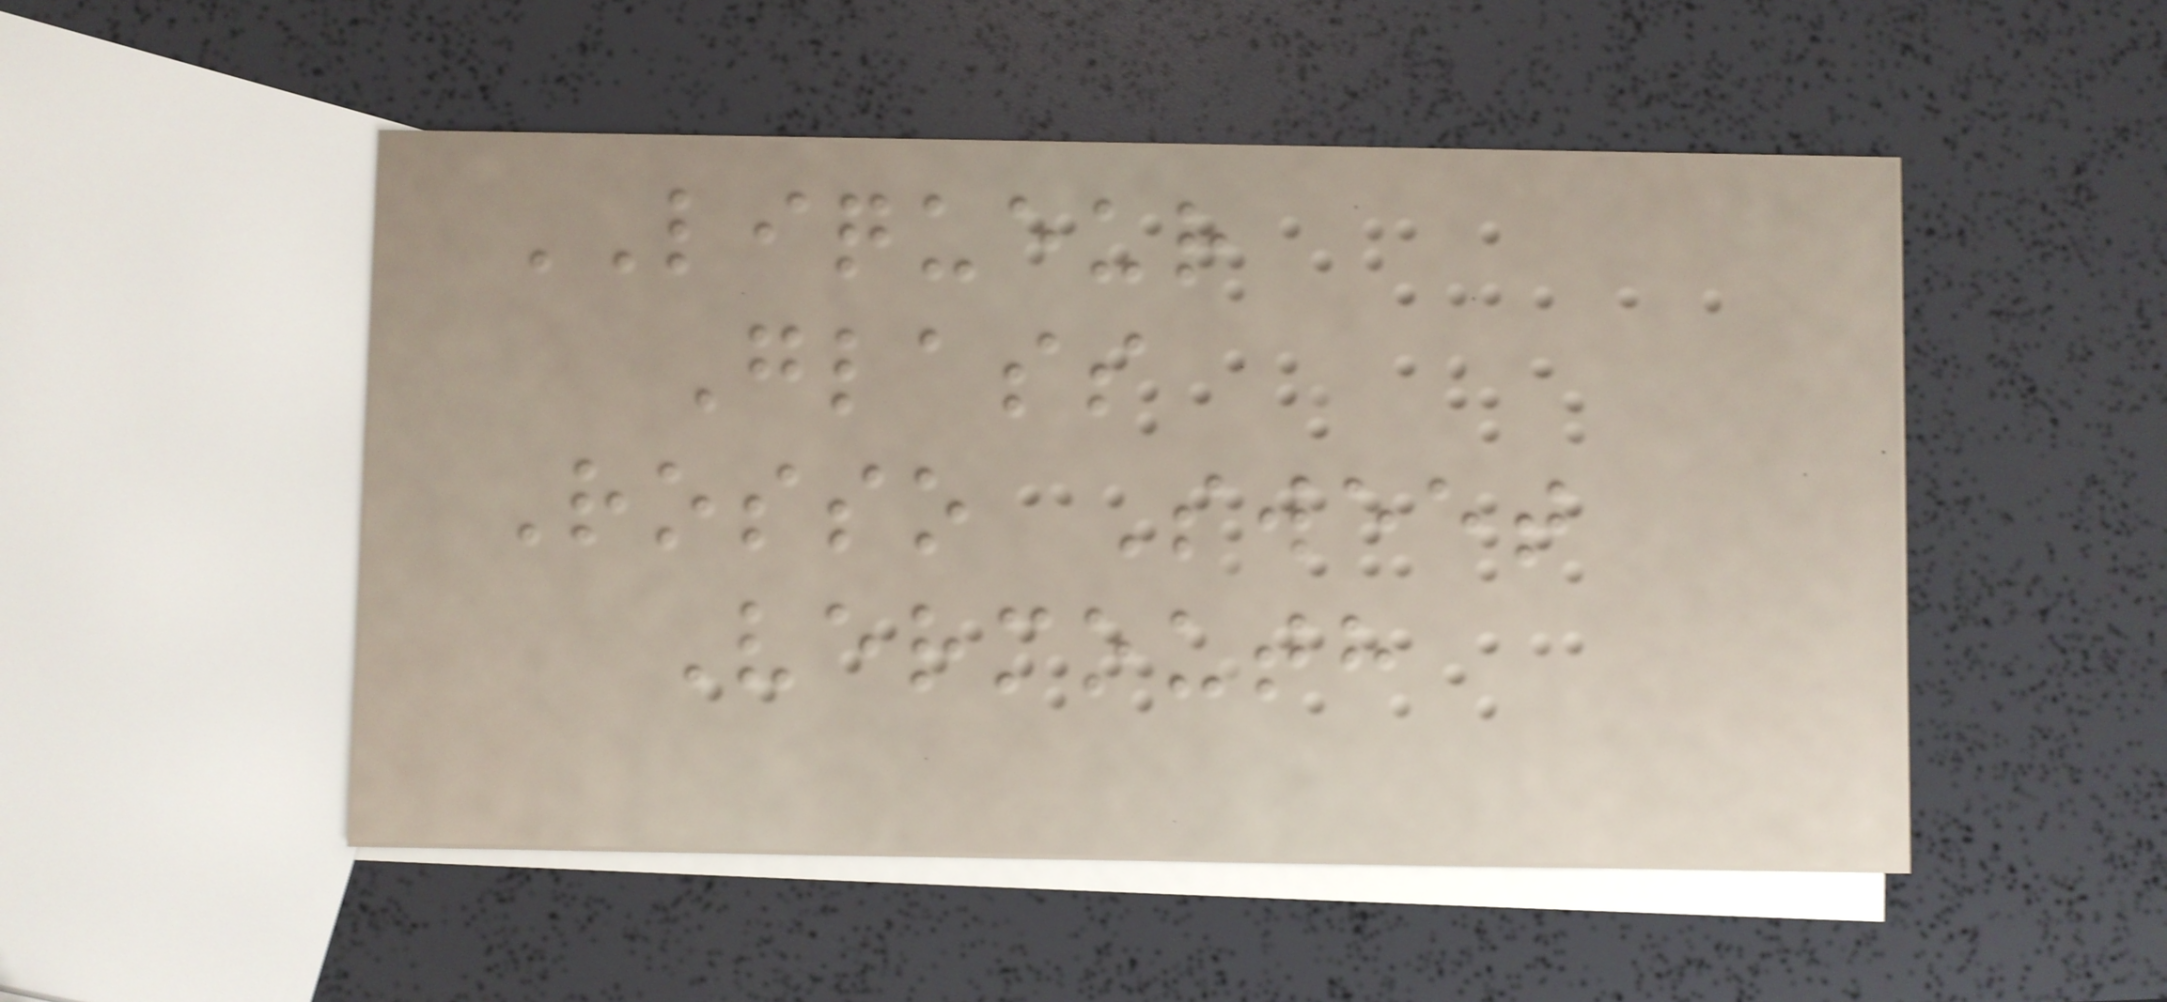LIQUEUR
Glass
Rosso Sweet
Vermouth
